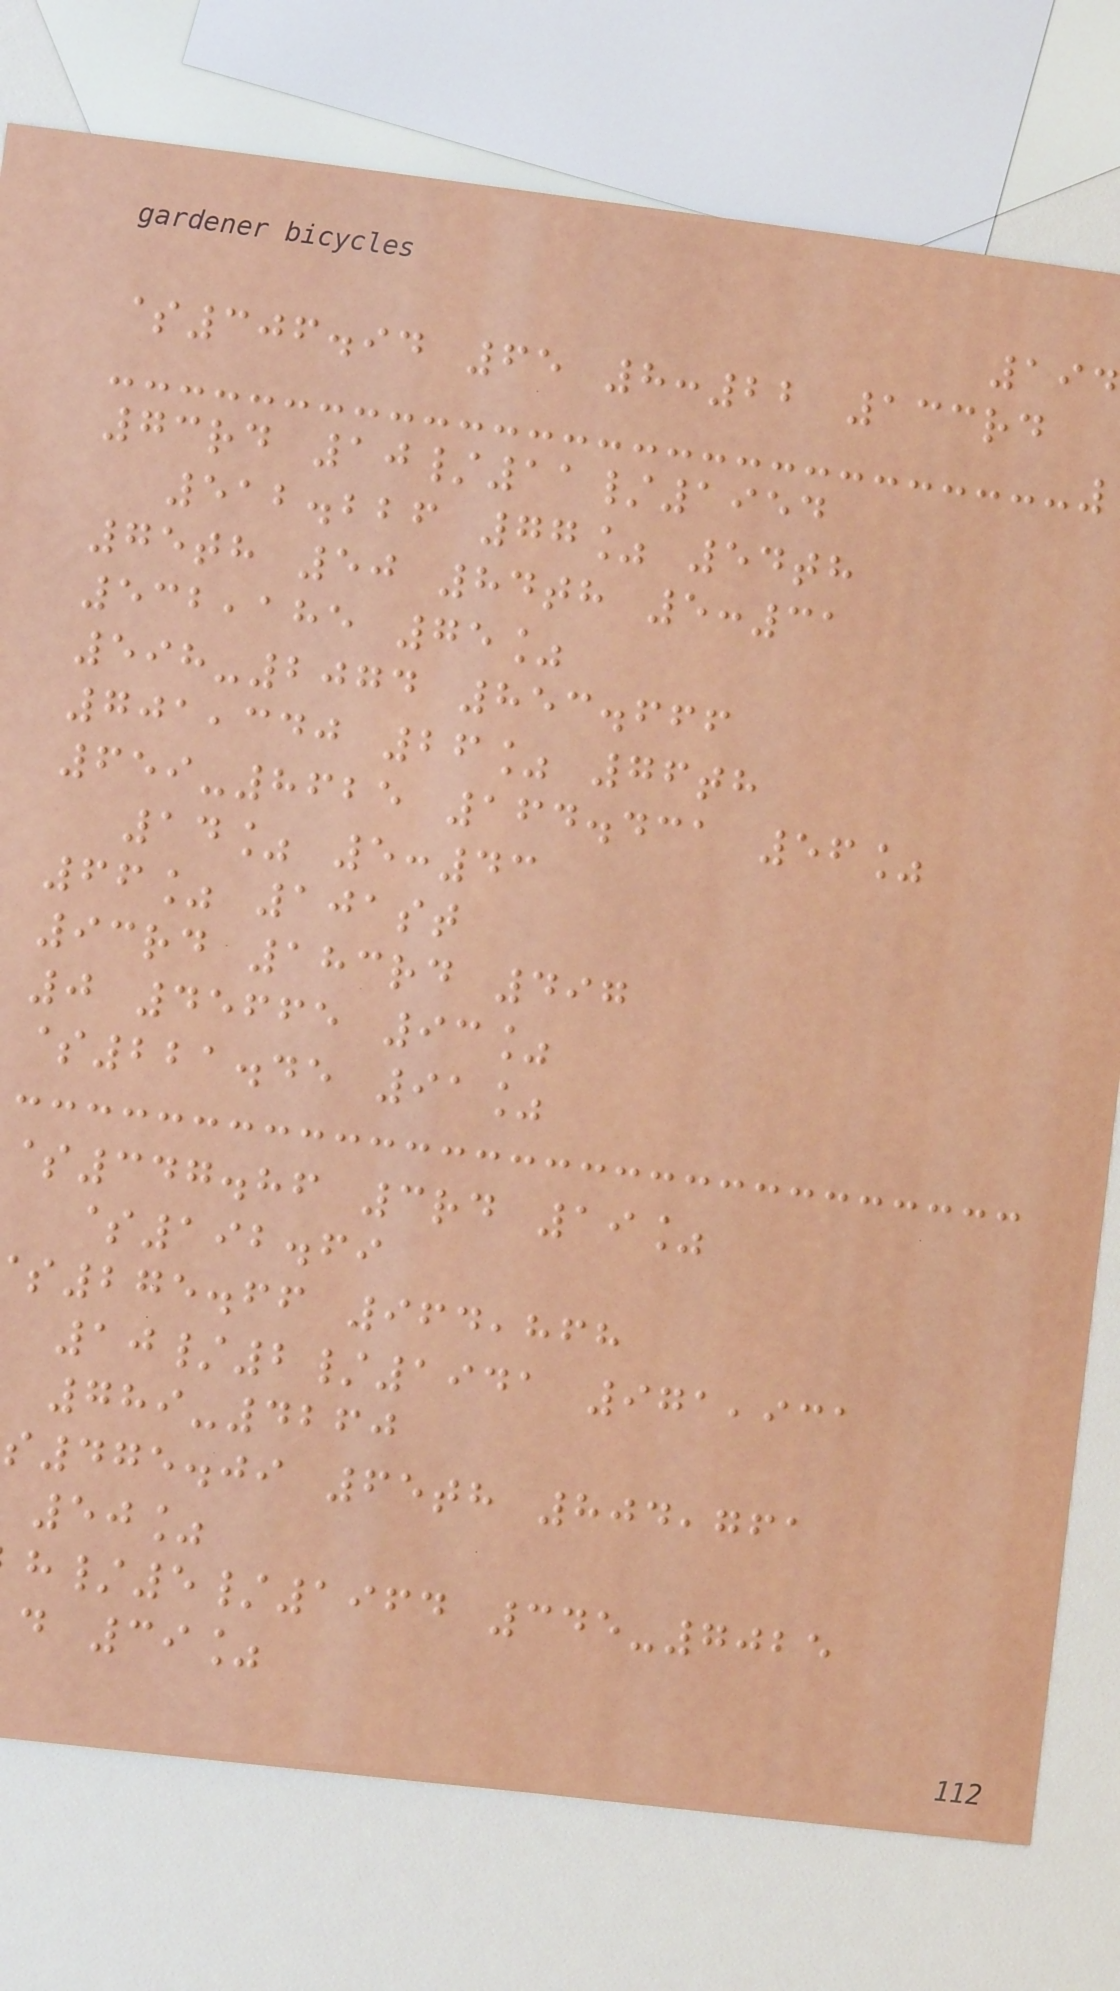194
$306.94 65 8:22 133rd
73rd 10/11/1954
512.226 77% 54th
75th 50 84th 5:31
532,185 75%
598-2074 853.666
701,340 26% 76th
659-8625 164.431 56%
14% 5:43
66% 101st
93rd 183rd 497
0 45665 93%
$221.45 91%
$347.86 3rd 19%
$192.69
275.66 964,868
10/2/1941 971,931
789-4260
475.09 65th 804,761
50%
/5/1964 345-7025
d 39%
